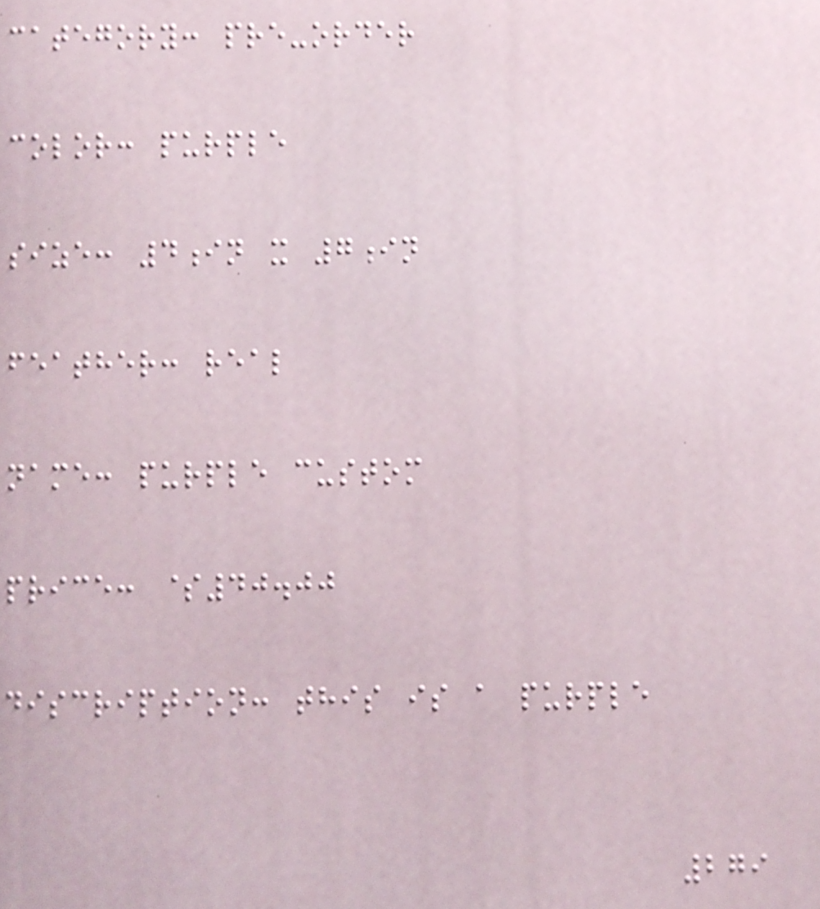category: pre-order
color: purple
size: 4in x 7in
feather: real
name: purple custom
price: $40.00
discription: this is a purple
279
